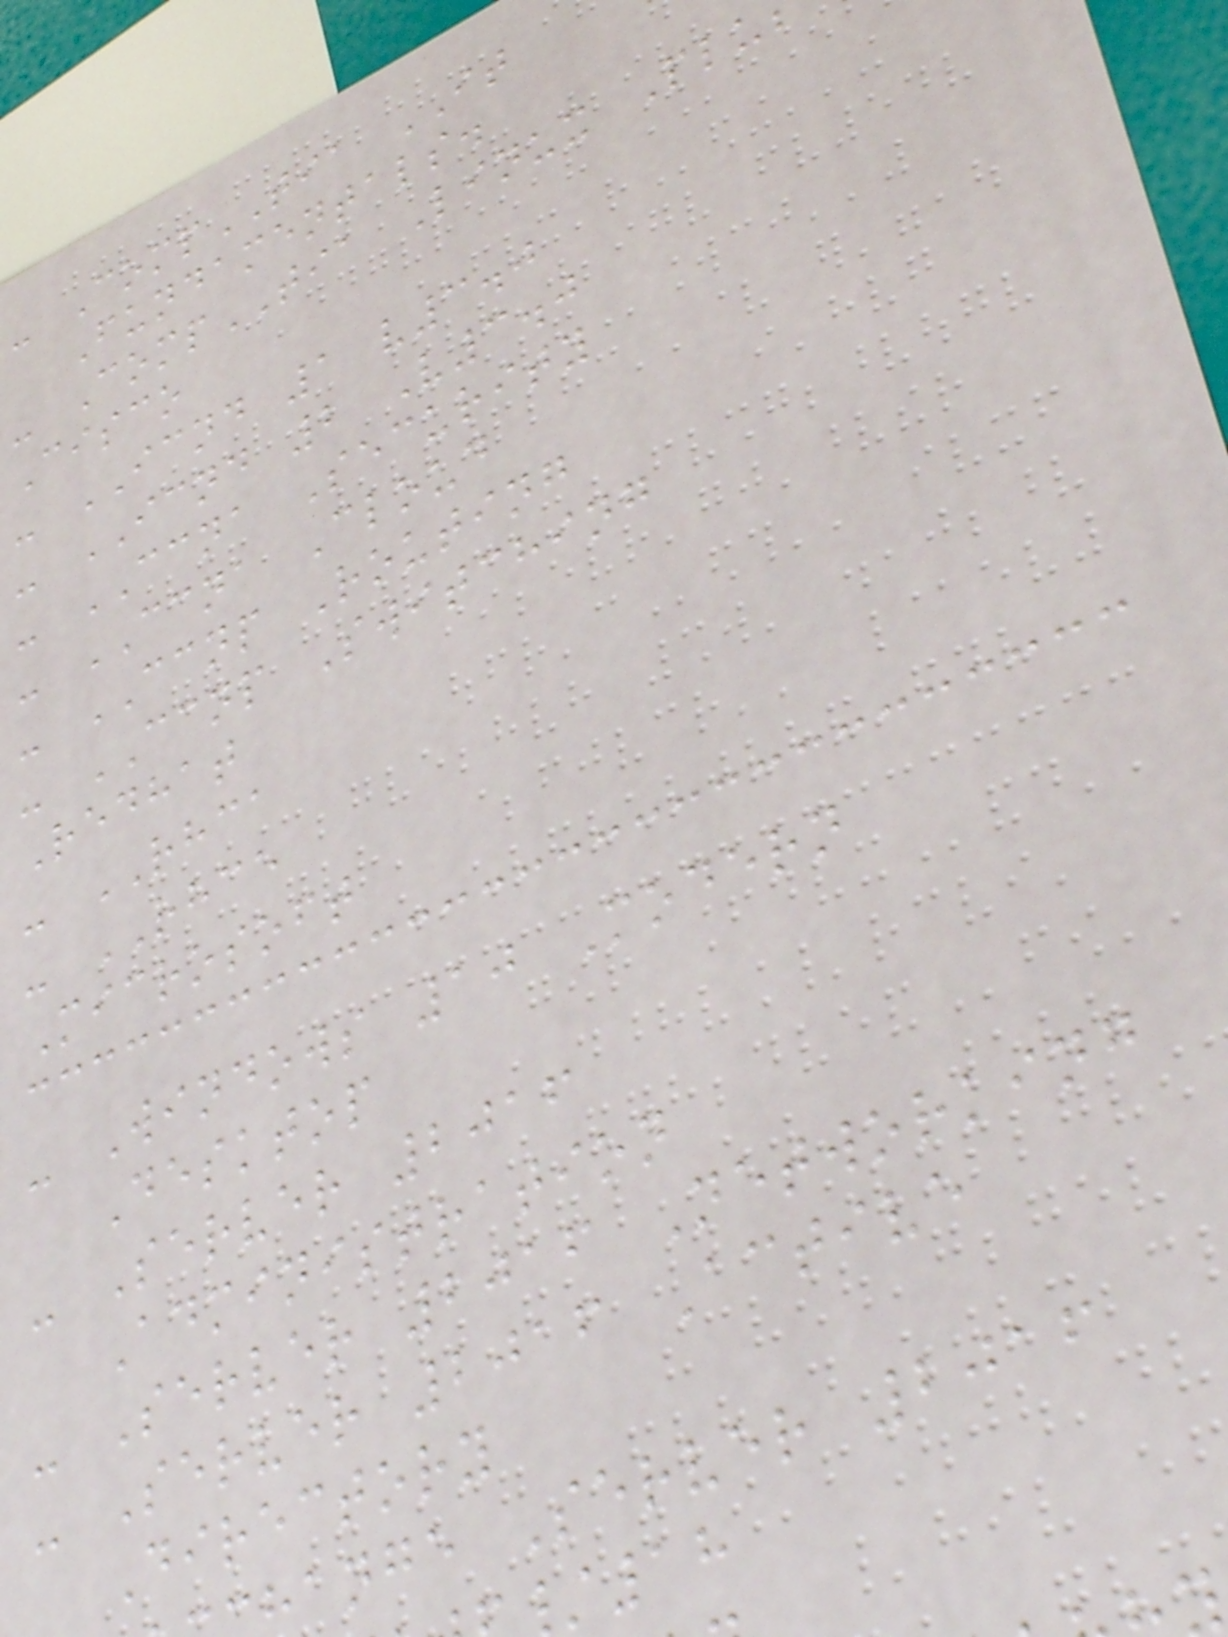- CompTIA IT
Fundamentals.
- CompTIA Linux Plu
Cisco
- ICND 1 v3.0
- ICND 2 V3.0
- CCNA Security
- CCNA Cloud
- CCNP Routing
- CCNP Switching
Redhat
- RHCA
- RHCE
Microsoft
- Windows 10 Modern
Desktop
- Server 2016
Administration
- Server 2016 Networking
- Server 2016 Active
Directory
ange Server 2016
